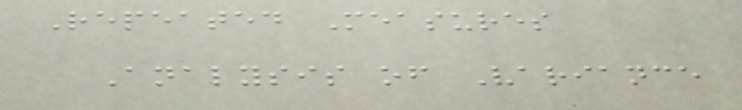Repeated Measures
Analysis of Variance
